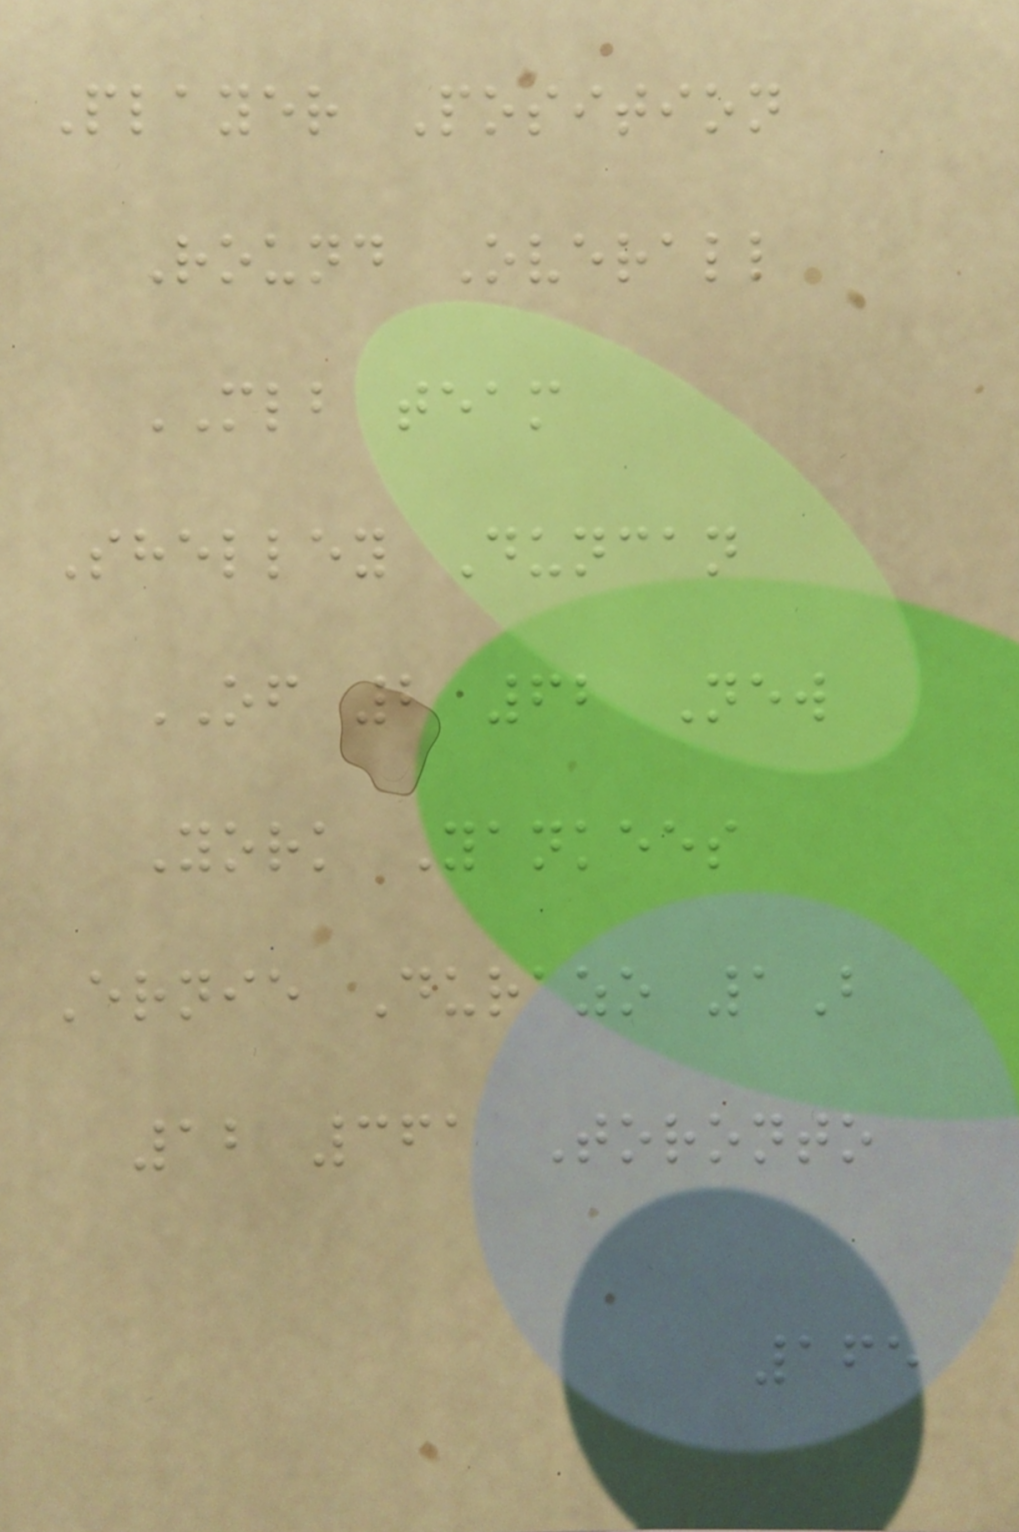Player Position
Round Overall
MLB team
Shelley Duncan
OF 2 62 New
York Yankees
Ernie Durazo 1B
12 361 Toronto
165
